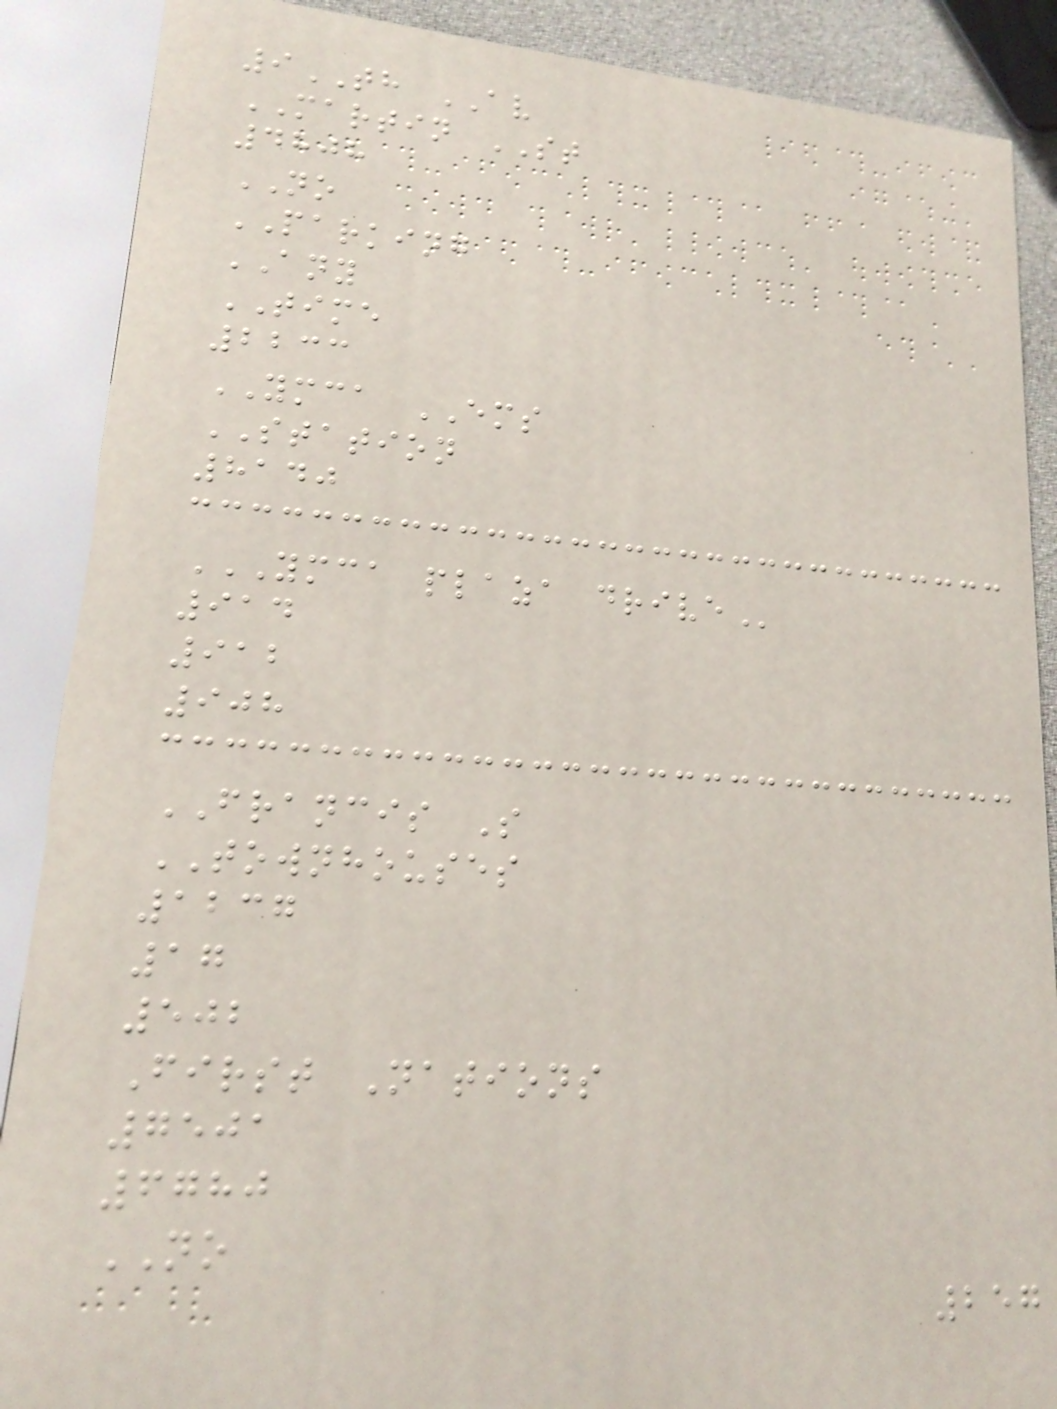9TH AV
MARTIN ST
4808
NO
PARKING
ANY
TIME
2233
YMCA EMS
STATION
8140
YMCA PLAZA DRIVE
914
912
908
FRANCIS S
TOWNHOUSES
1237
17
502
First Nations
7501
6780
NO
257
